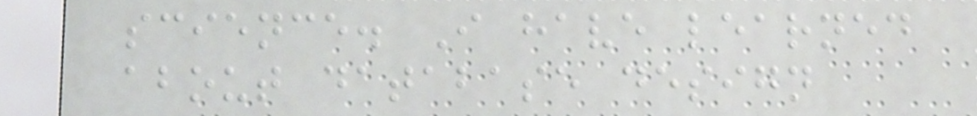science. I have learned
about database design
